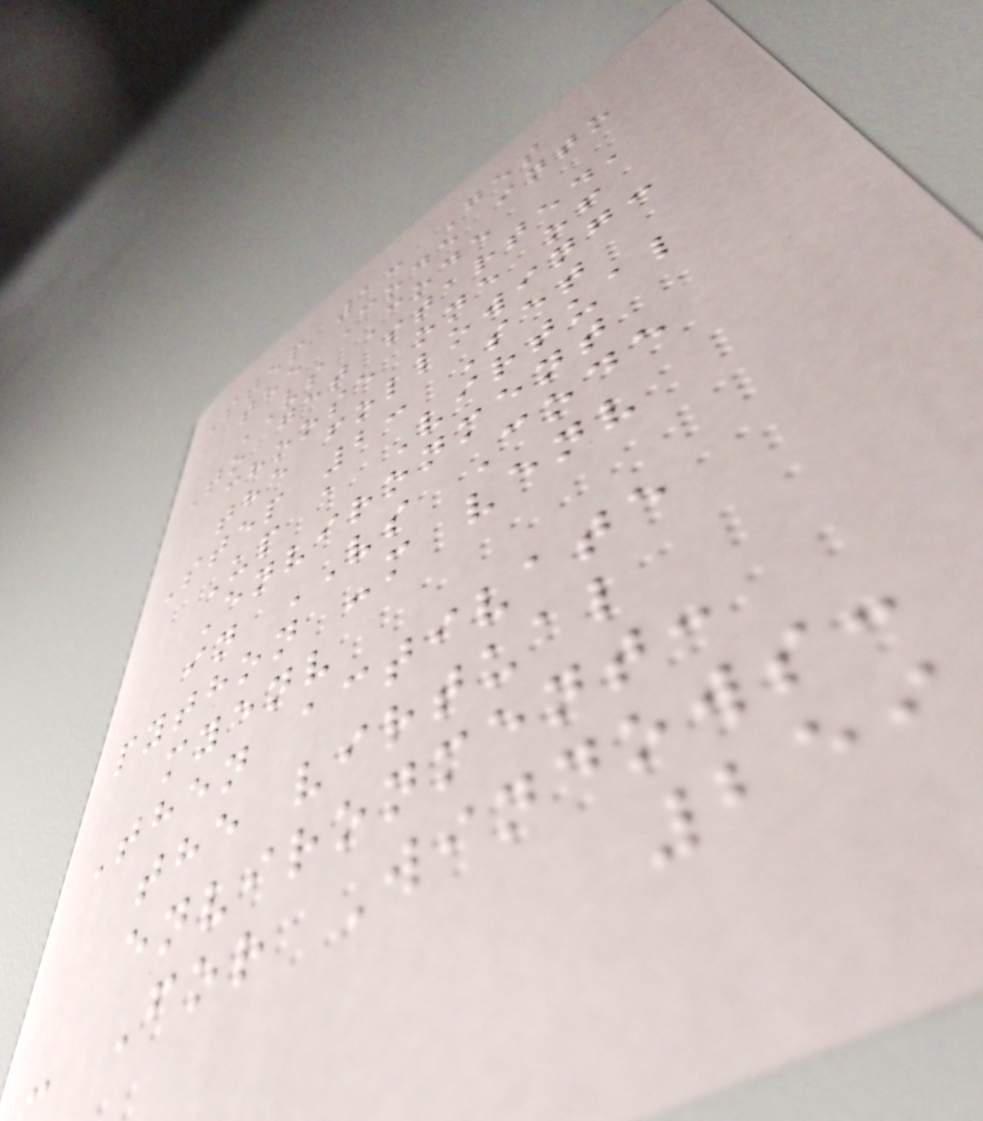Step 1: Get
the Code into
VS Code
To get started,
choose one of
the following:
Step 2: Set
Up a Virtual
Environment
in VS Code
python -m venv
myenv
Then activate
the virtual
environment:
- For Windows:
259
